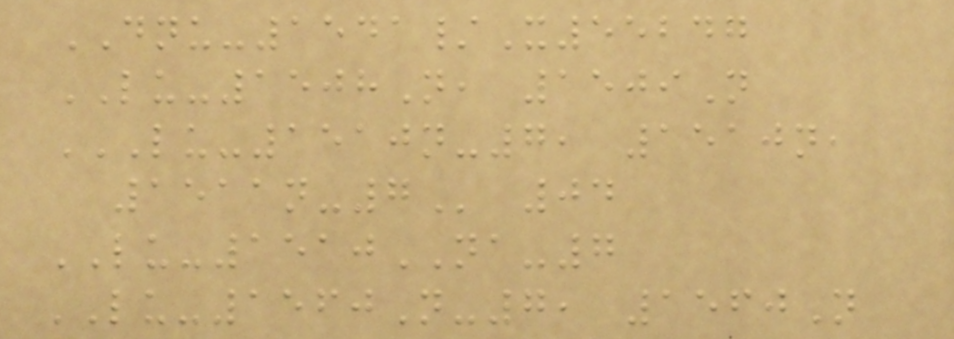DNU-1541/X55247
LU-1508N, 1509N
LU-1510N-7, 1510N,
1511N-7 04
LU-1510NA-7
LU-1560N-7, 1560N
